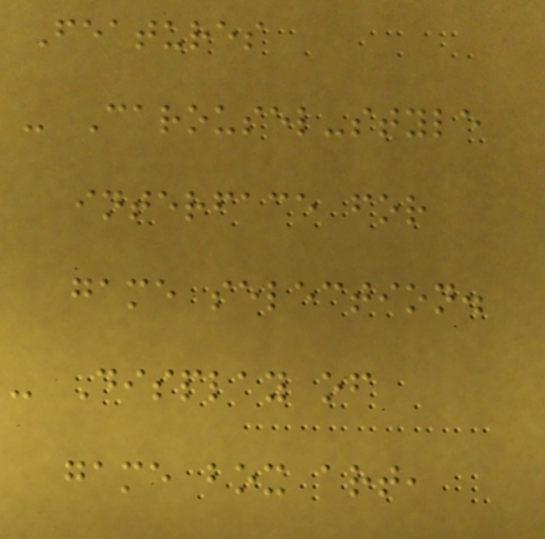Features
- Carousel-style
interface for
game selection.
- Display of
game box art,
